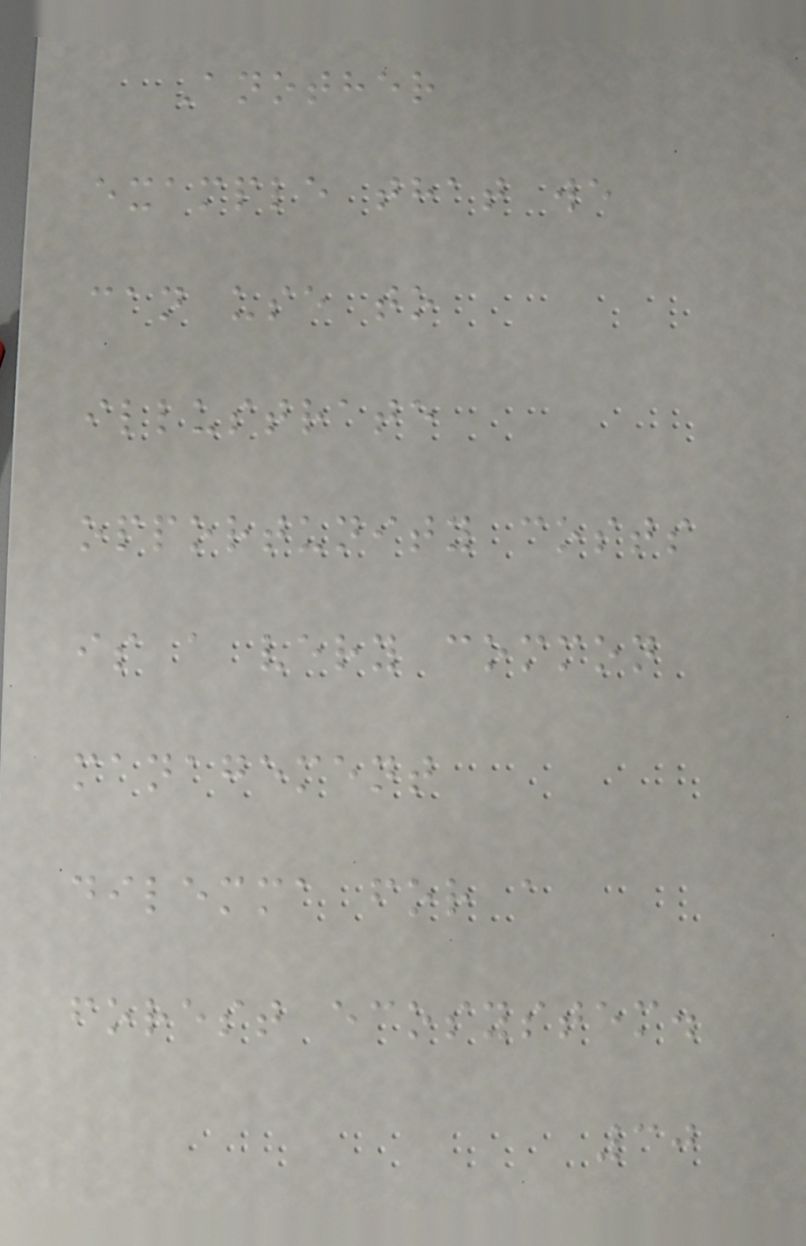Another
example that we
can use to
illustrate
opportunity costs
is a very common
management
dilemma for a
forest ecosystem.
30
